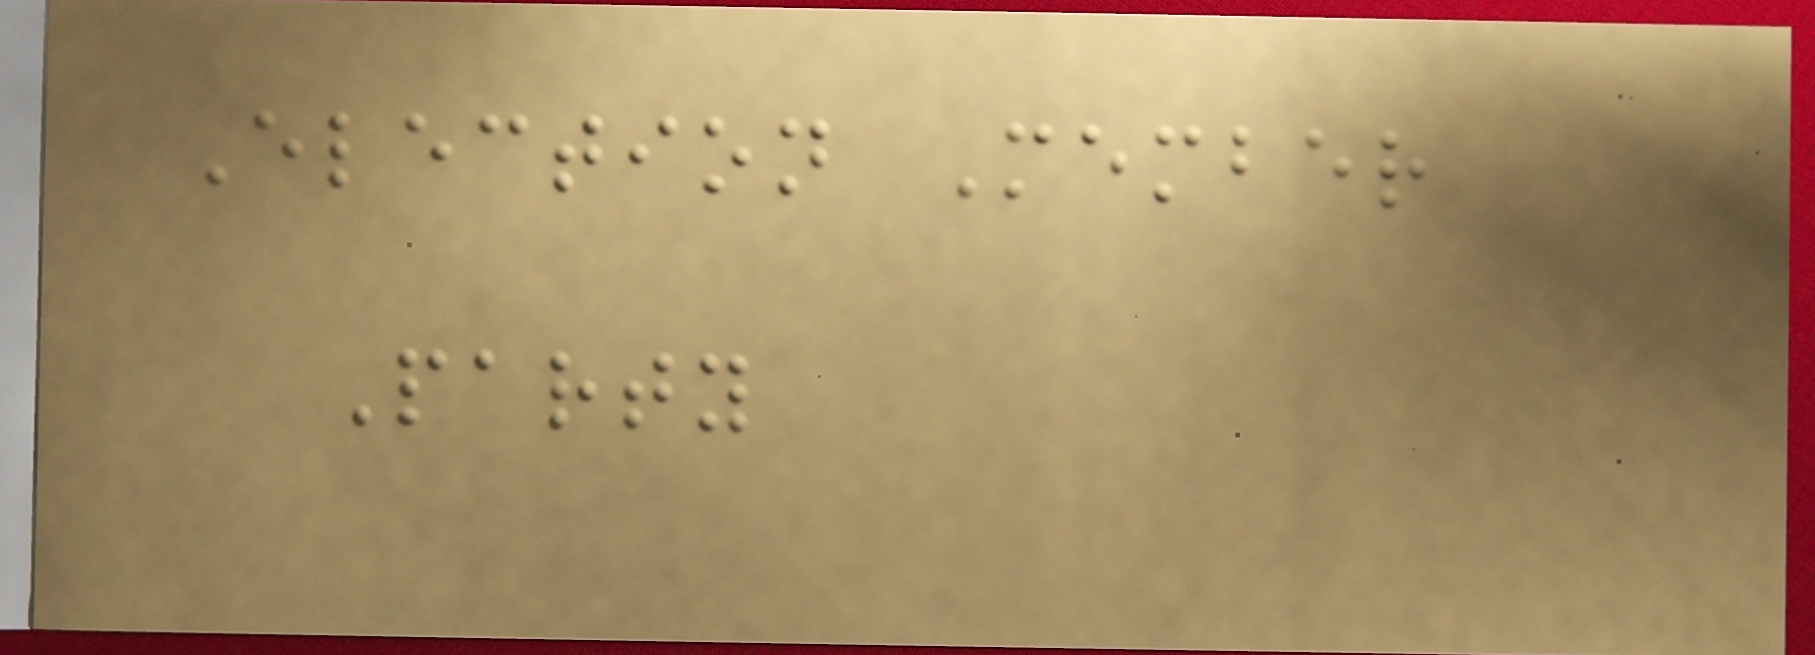Election Member
Party
